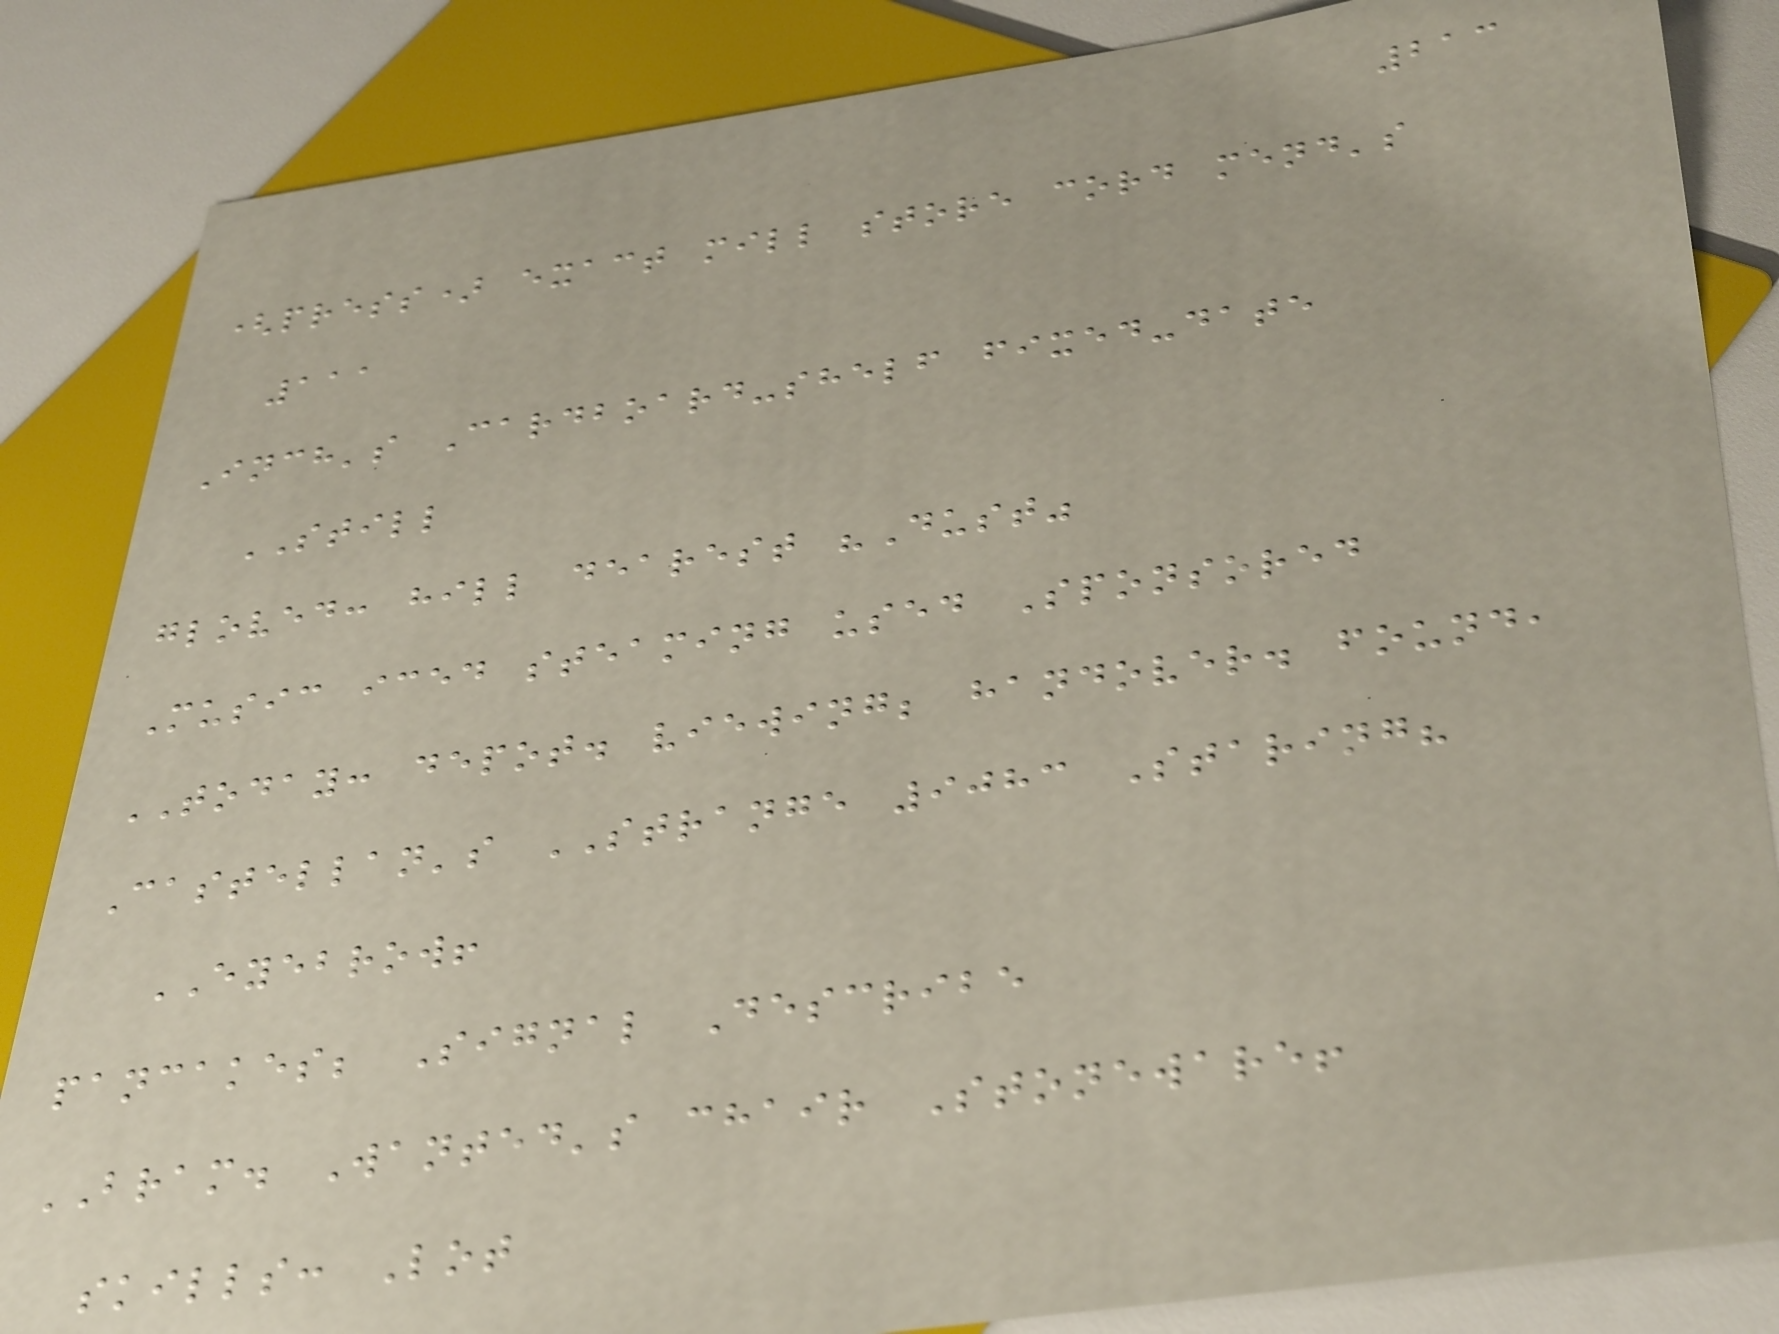213
(press) exact mill store cord mend's
111
Inch's Cardboard-shelf fixed-date
STILL
gloved: hill dearest "Dust"
Music iced steaming used Sponsored
TODAY: depot. viewing; handover. found,
Castellan's STRANGE 9083 Staring?
EYEBROW!
pancakes; Signal Describe
BRAM. Wanted's chair Stoneware!
skills: Lot
